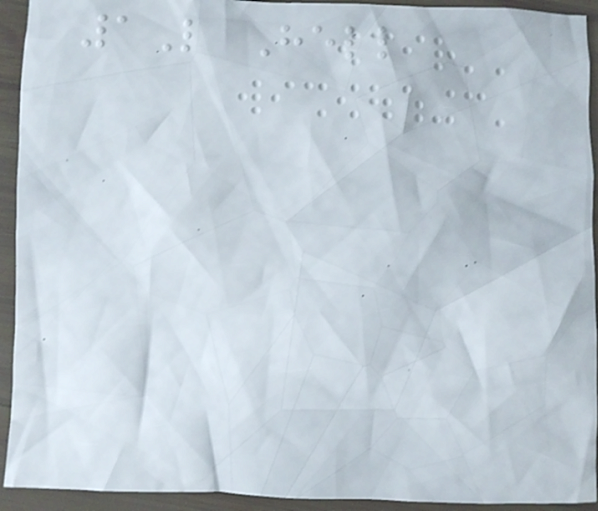1L Hell
